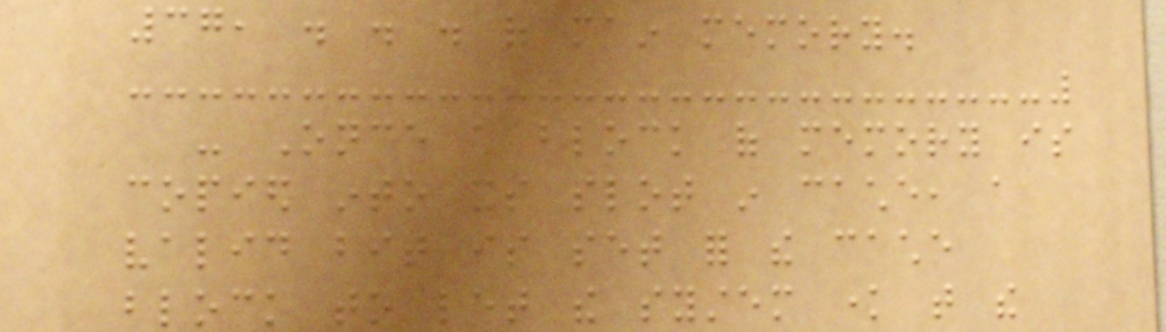37, . . . of main memory.
- Once a block of memory is
copied into its slot in cache, a
valid bit is set for the cache
block to let the system know that the
